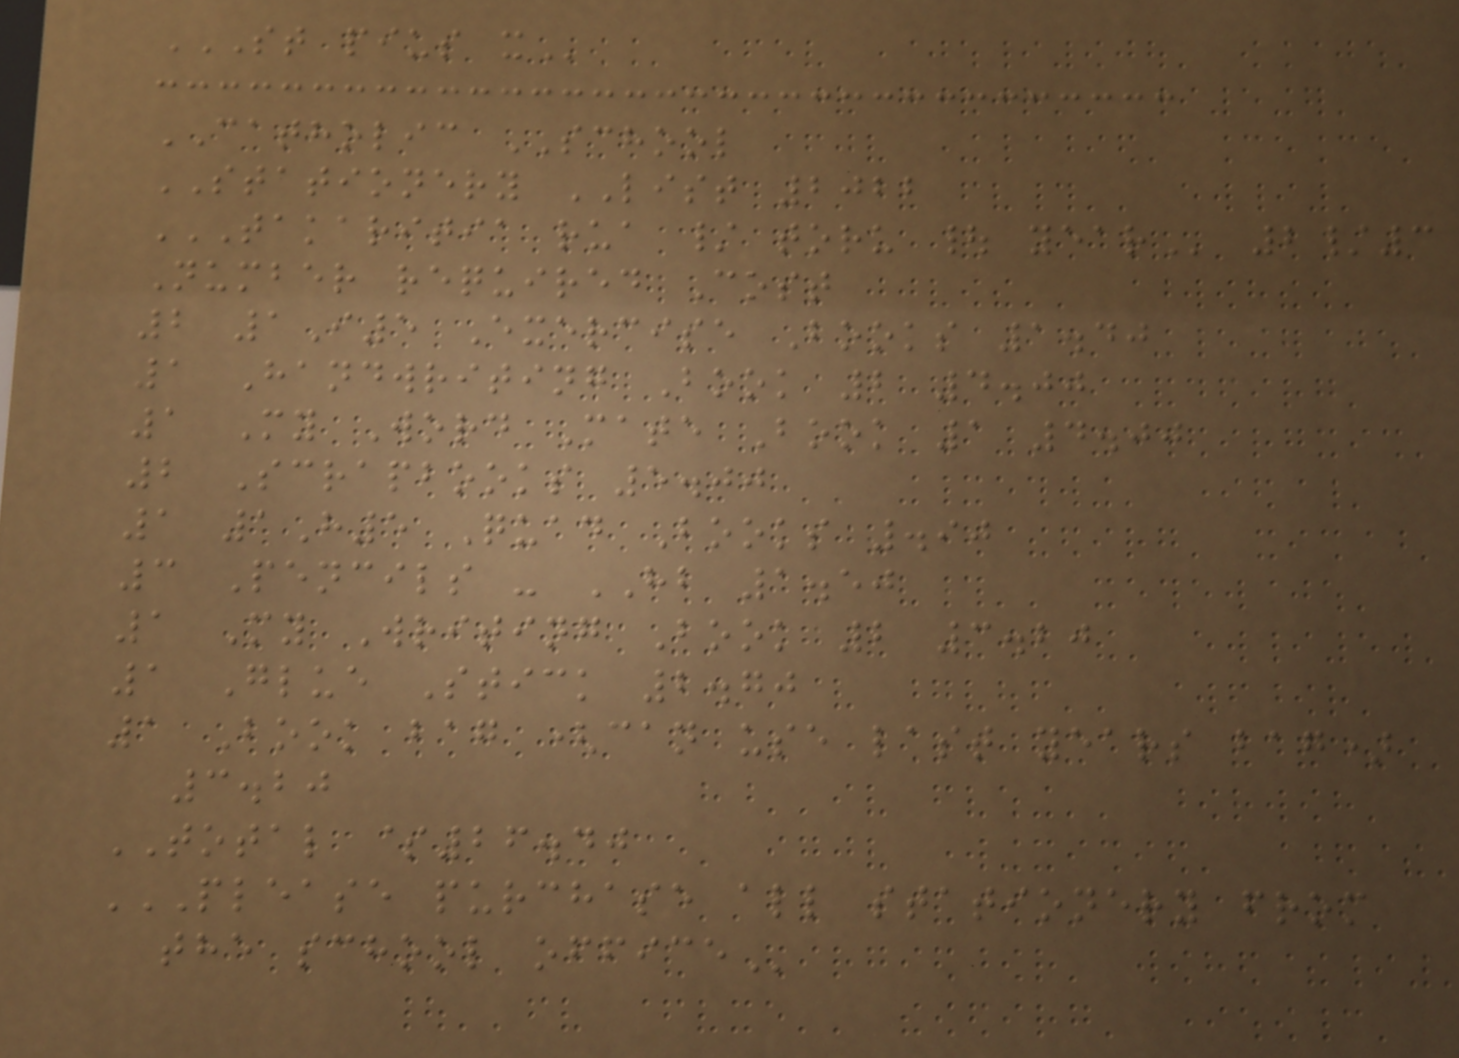ST PIUS X
CATHOLIC SCHOOL
STATIONERY LIST 2022
TAKARITIA RUA / TORU | YEAR 2/3
Number required Cost
2 1I5 Exercise Books 1.40
1 Handwriting Book 2 4.00
1 My Word Mate Book 1 4.00
2 Scrapbooks 5.00
1 1H5 Quad Books .90
3 Pencils - HB 1.50
1 My Writing Book 2 3.20
1 Glue Stick 2.70
1 Book bag (can use last years bag)
3.20
TOTAL $26.40
PLEASE PURCHASE ALL STATIONERY FROM
THE SCHOOL OFFICE
